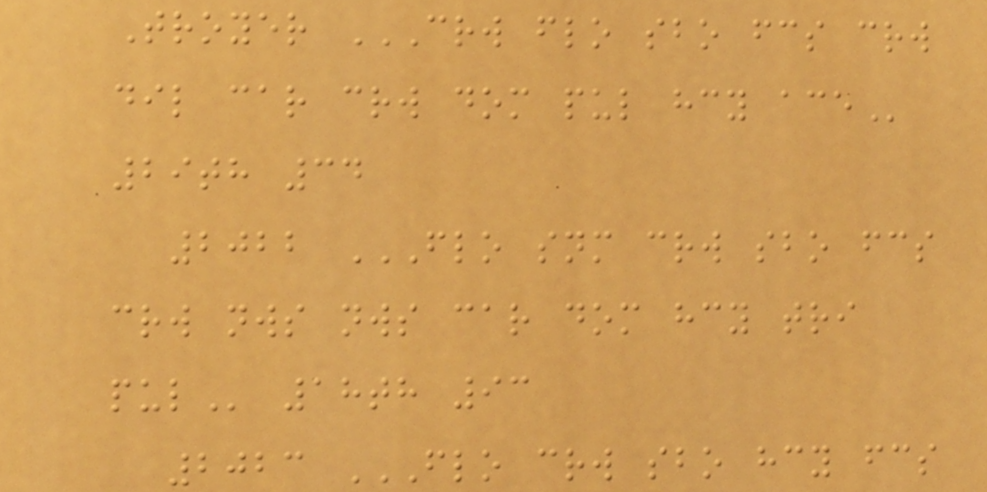Troyer CRW FLO SBO FCS CRW
DIL CAR CRW DOM PUL HCY ACE
29th 34
2022 FLO SNM CRW SBO FCS
CRW NWS NWS CAR DOM HCY TRI
PUL 18th 93
2023 FLO CRW SBO HCY FCS
